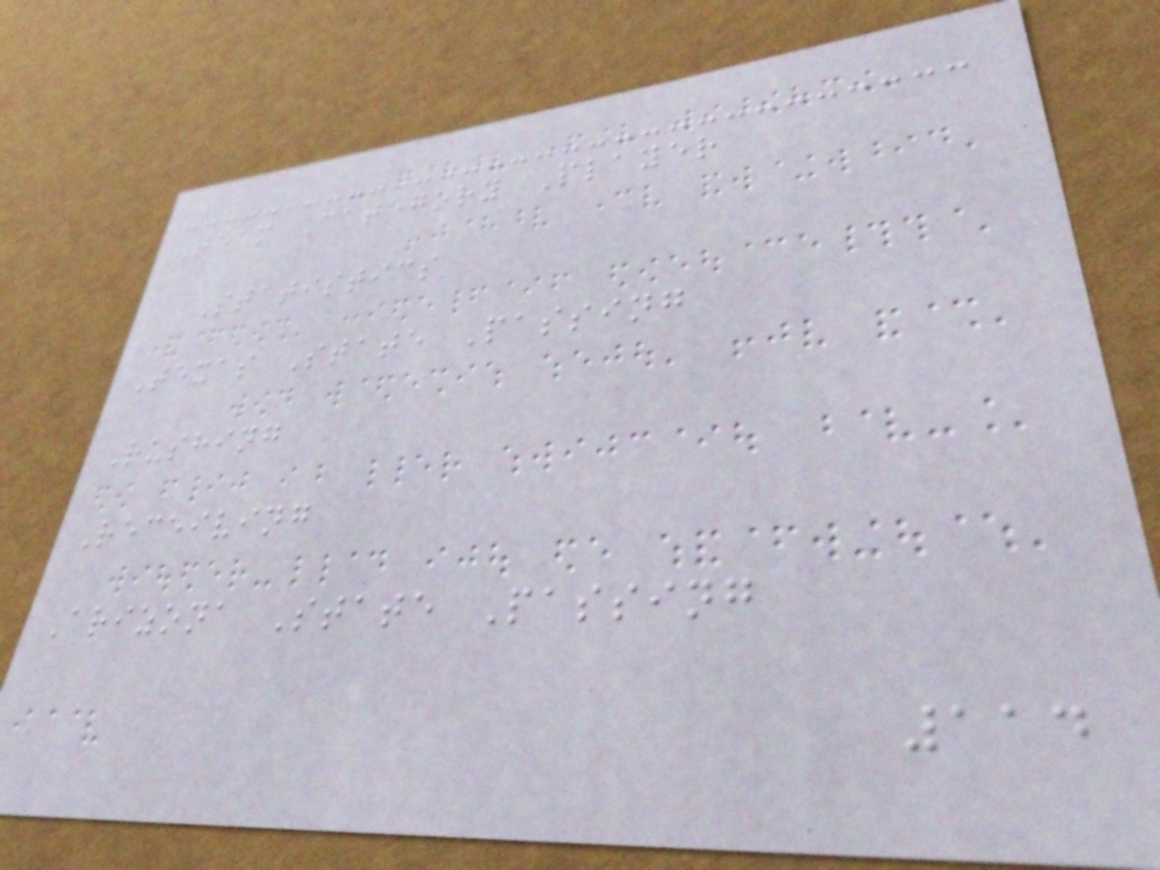Team Category Player
Statistics
Texas State Passing
Rushing
Receiving
Arizona State Passing
114
